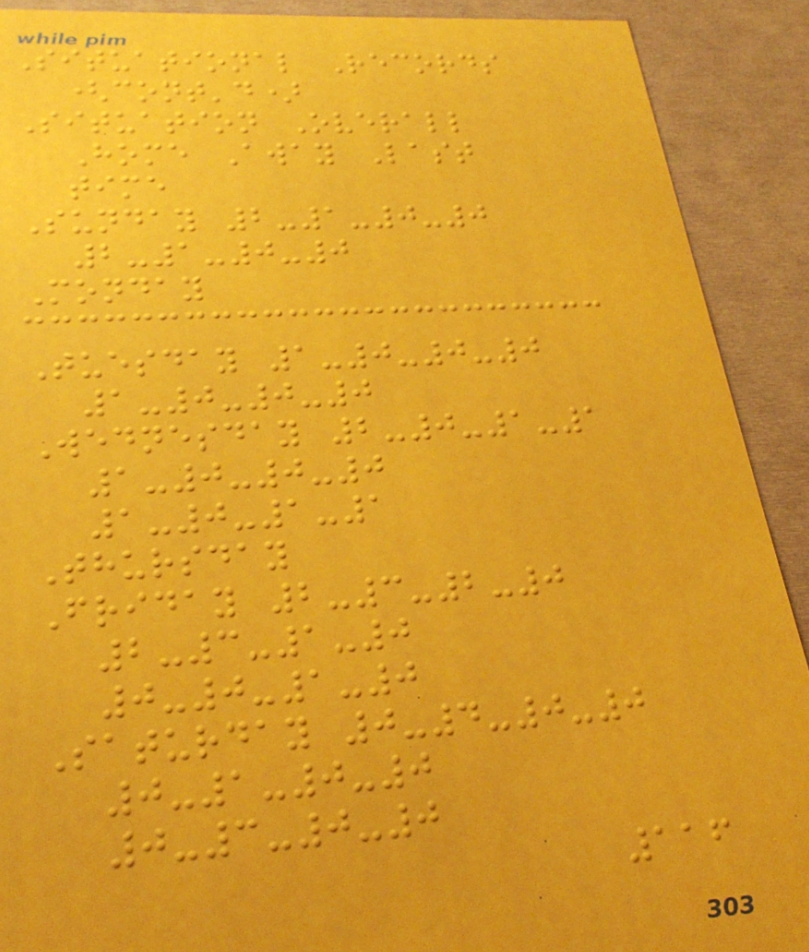Situational Records
(cont'd)
Situation Overall
Home Away Last
time
Sunday 2-1-0-0
2-1-0-0
Monday
Tuesday 1-0-0-0
1-0-0-0
Wednesday 2-0-1-1
1-0-0-0
1-0-1-1
Thursday
Friday 2-3-2-0
2-3-1-0
0-0-1-0
Saturday 0-4-0-0
0-1-0-0
0-3-0-0
116
